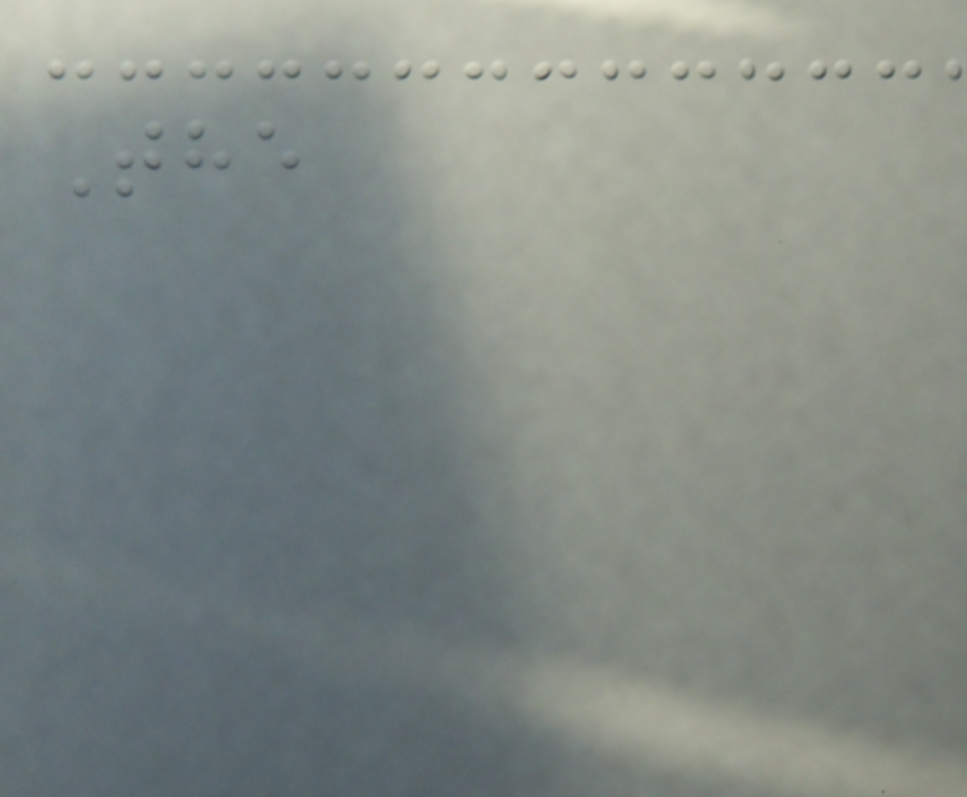The
